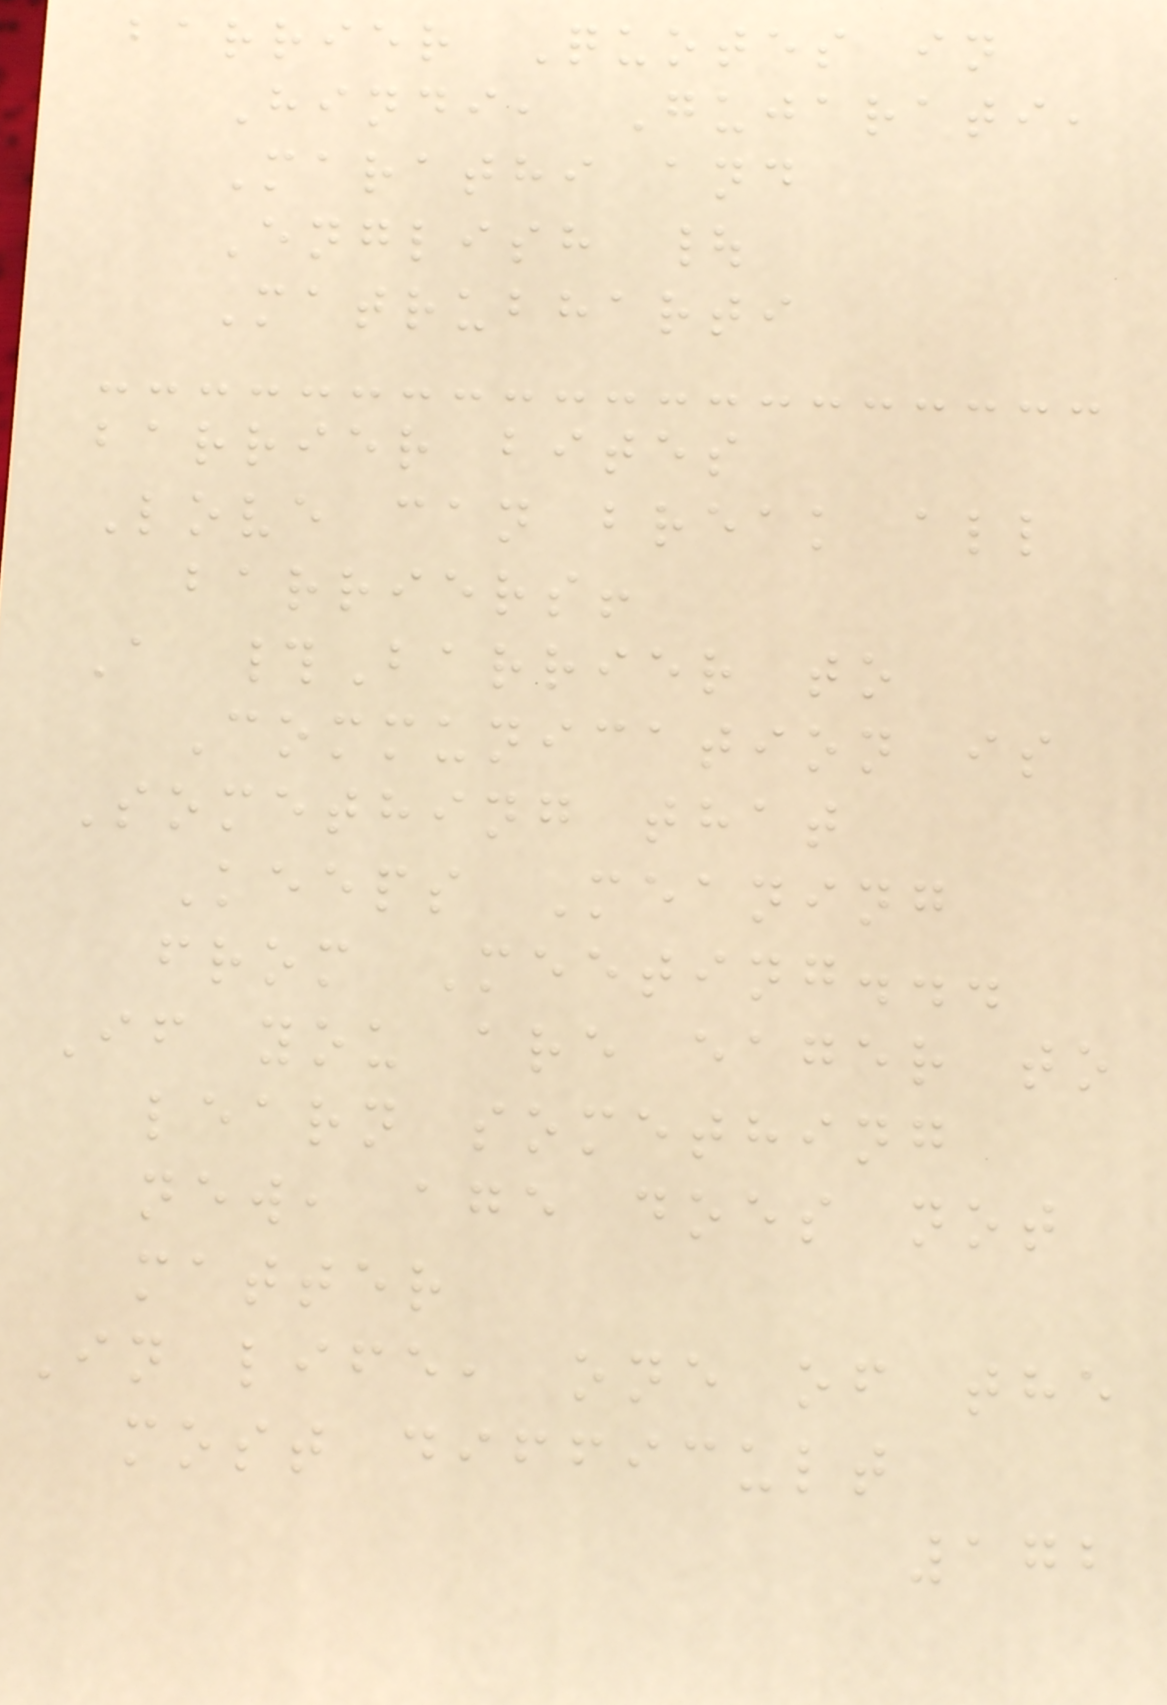barrier Quotes in
Hindi, Gujarati,
Marathi and
English |
Matrubharti
barrier bites
Love can break all
barriers!
A #Barrier to
Communication is
Something that
Keeps Meaning
from Meeting...
If you are eager to
learn something
new, age does not
matter
In life, one of the
most difficult
172
